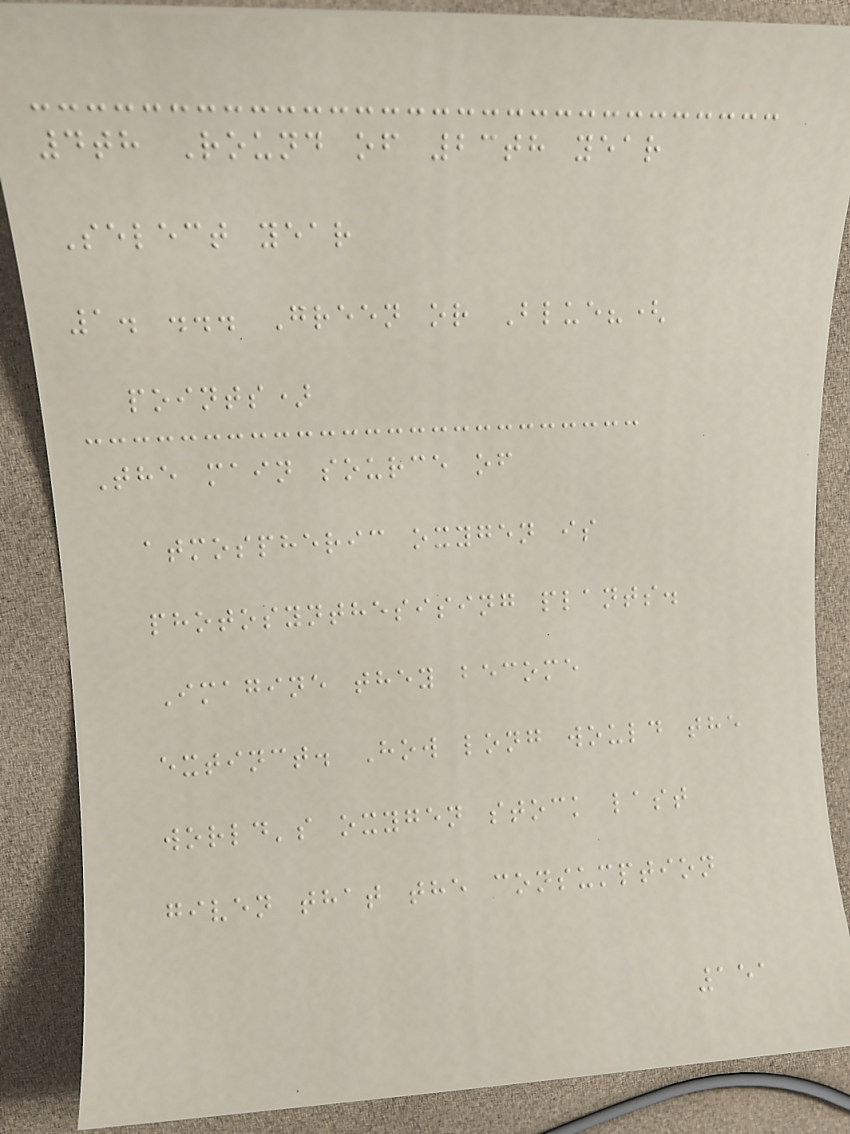4th Round of 23th year
Select year
1. ... Green or Blue?(
points)
The main source of
atmospheric oxygen is
photosynthesising plants.
Imagine they become
extinct. How long would the
world's oxygen stock last
given that the consumption
151
